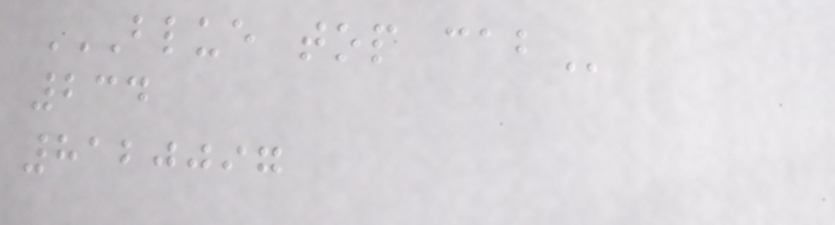BLUE TOP CAB
234
8120097
